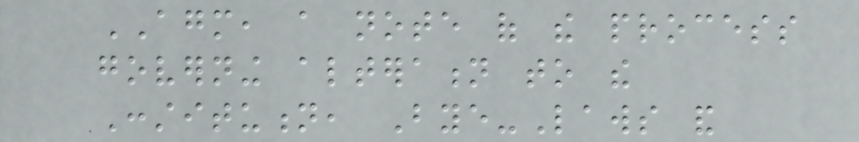AGM, a note of the process
governing alteration to the
Constitution, Bye-Laws and
